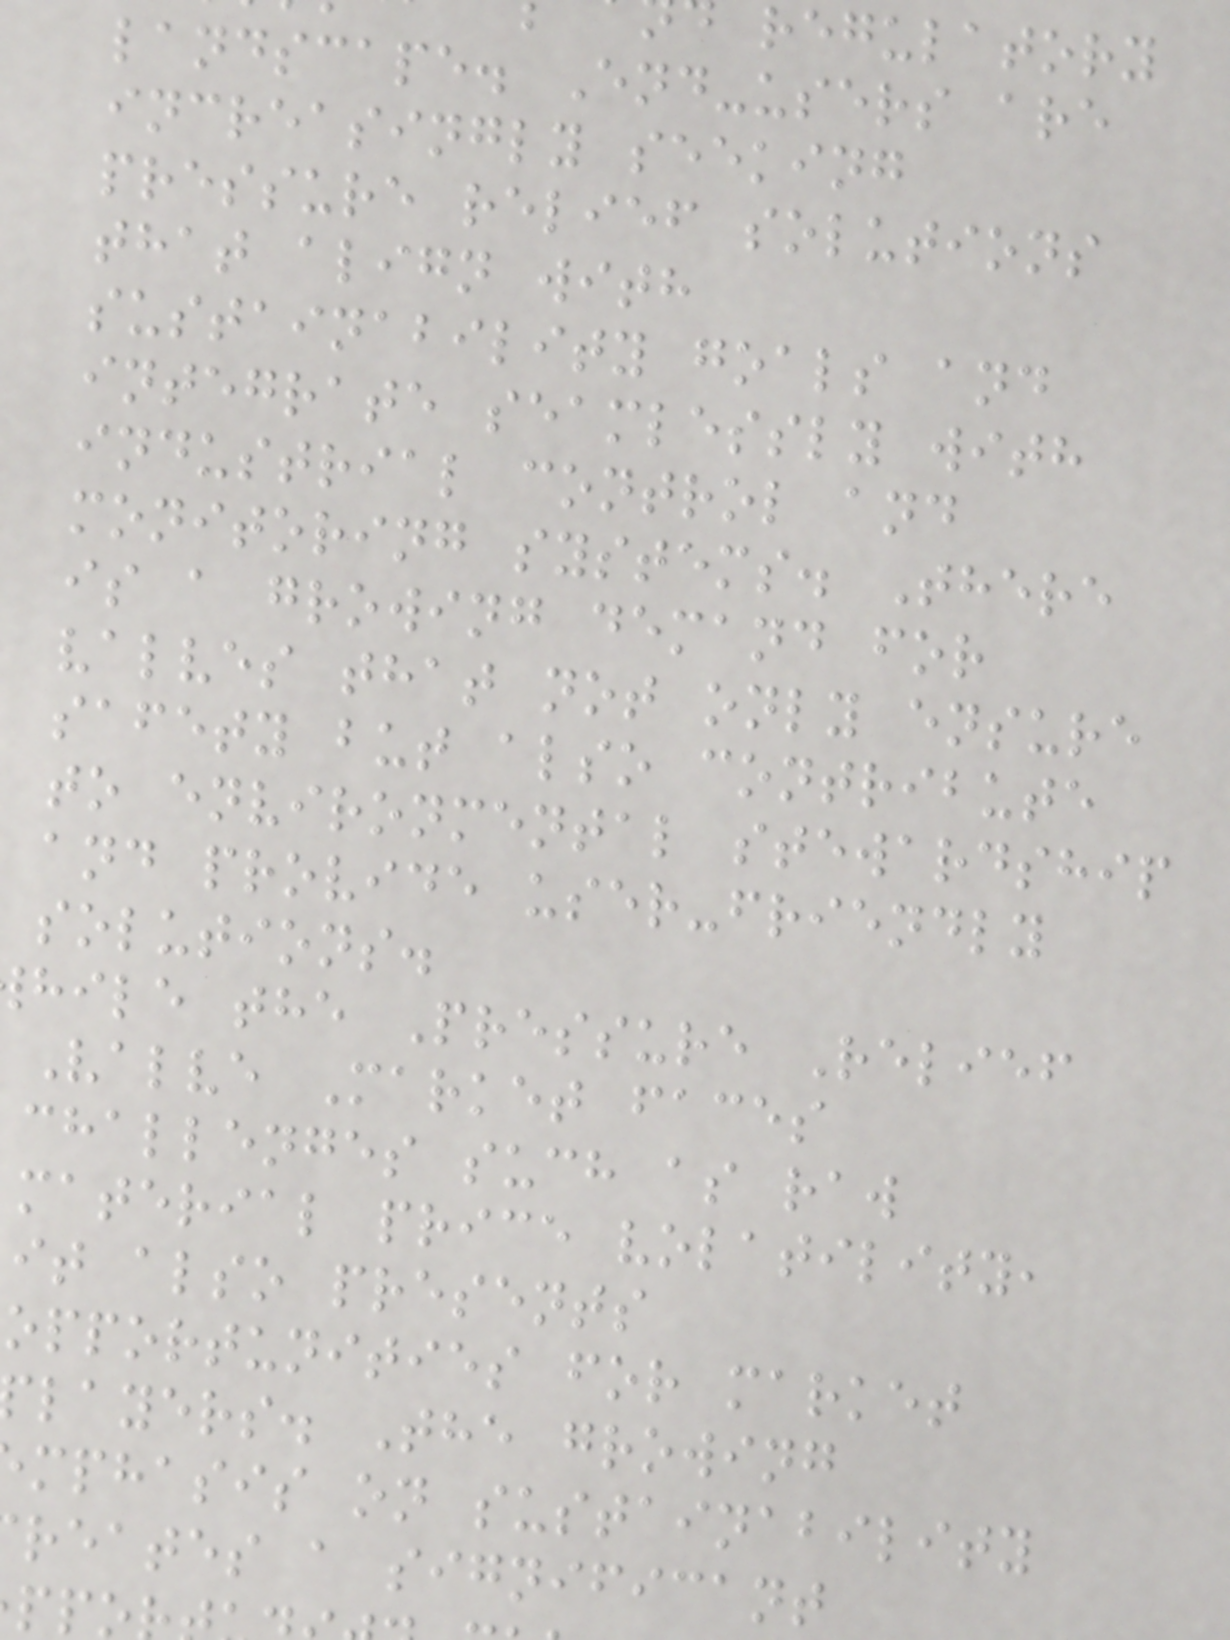regulatory
landscape. End-users are
increasingly seeking
pressure relief solutions
that align with
sustainability goals and
integrate seamlessly with
industrial control and
monitoring systems. There
is a growing demand for
valves that not only ensure
safety but also contribute
to environmental stewardship
and provide user-friendly
solutions.
hile the Pressure Relief
Valve Market faces
challenges such as raw
material price volatility,
it also presents
opportunities for market
layers. The growing
mphasis on sustainability
reates a significant
